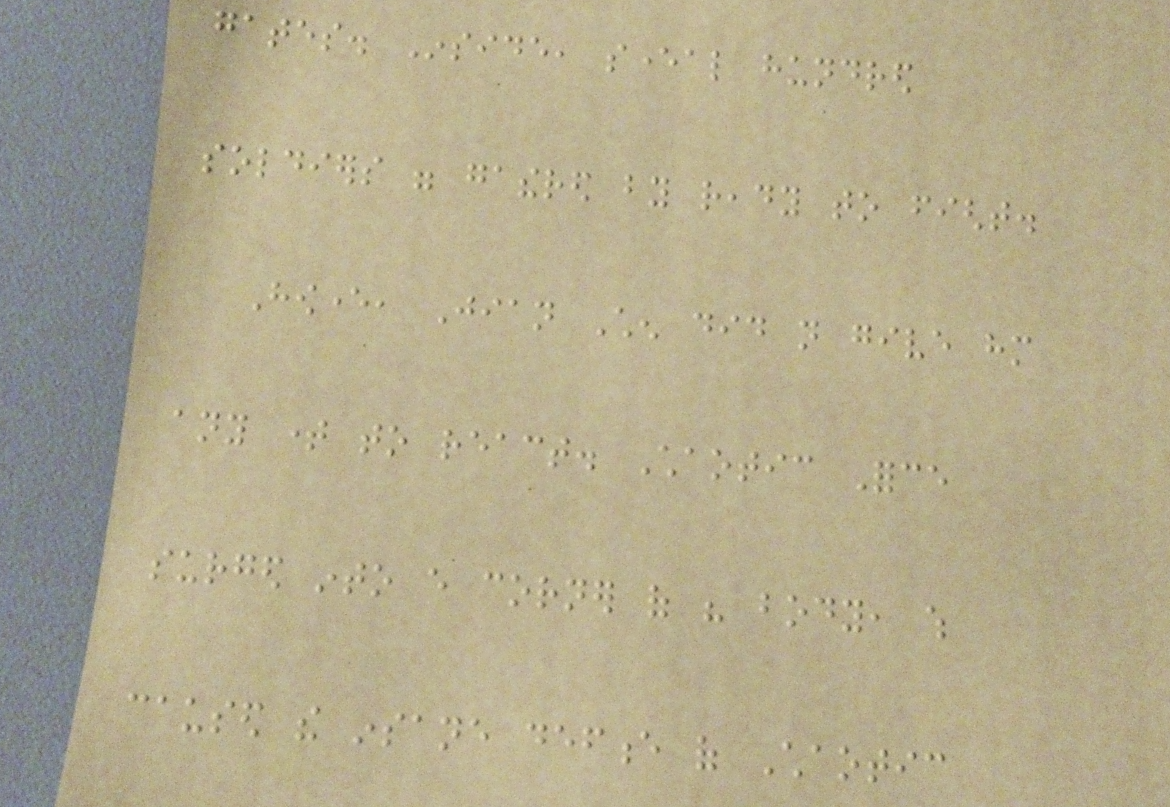gates. Inside, several hundred
soldiers were gathered by ready to fight.
However, Jian Chen did not give him
any time to react. Chaotic Force
surged into every corner of his body, which
caused the insane defence of Chaotic
